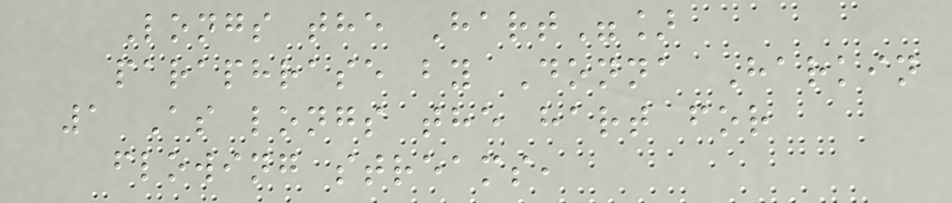Longs the Hart"]
paraphrase by Donna Harkin
1 As longs the hart for
flowing streams,
